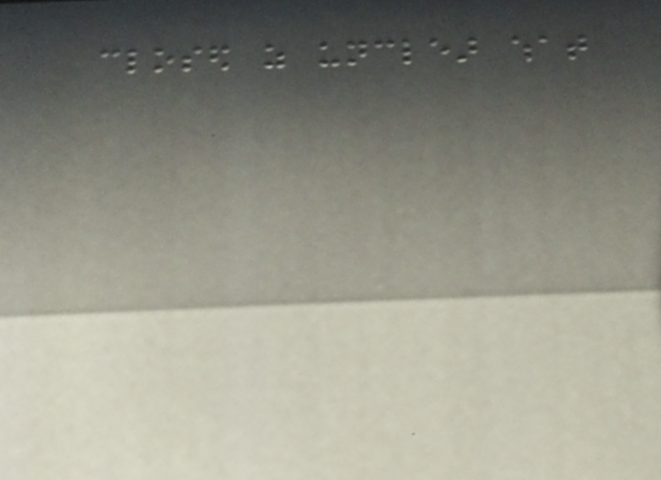closed as unclear what
